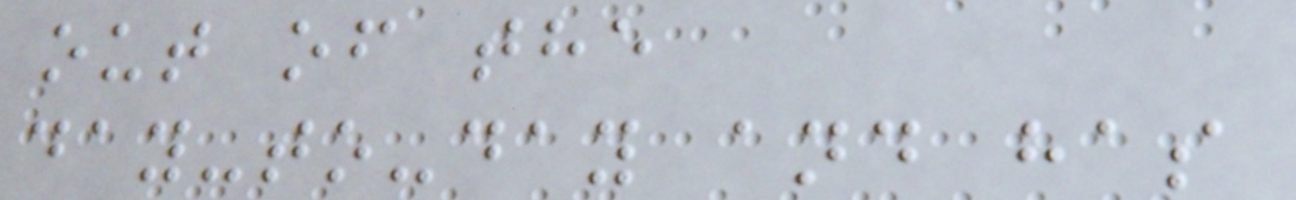out of the
day-to-day and has
